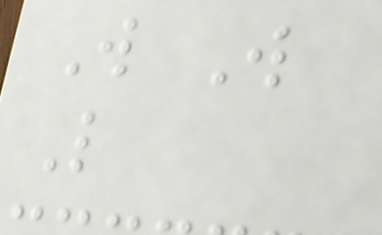W W
L
